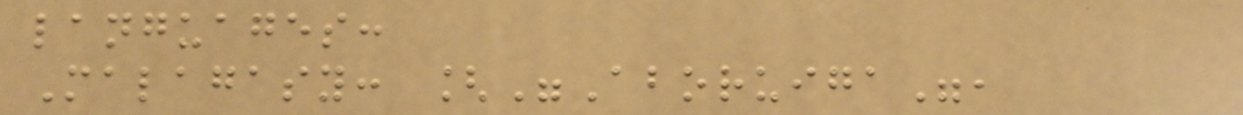languages:
Malagasy: ["Aboruiga",
